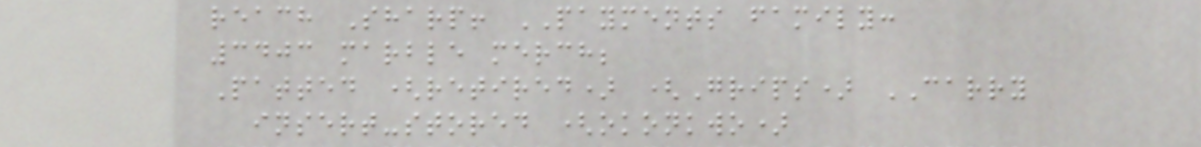reach Sharp! PAYMENTS family:
3403 marble merch;
Patted (retired) (Grips) CARRY
insert-stored (okonkwo)
